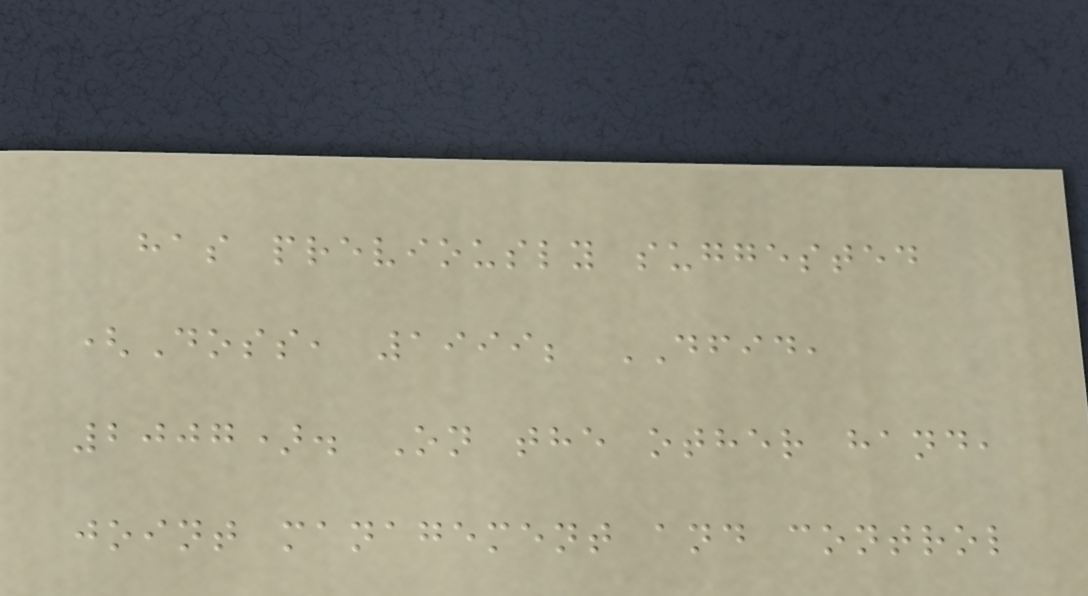has previously suggested
(Doss, 1999; DFID,
2007). On the other hand,
joint management and control
